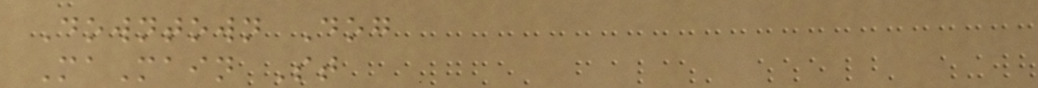Downtown Dog
MaMain St
